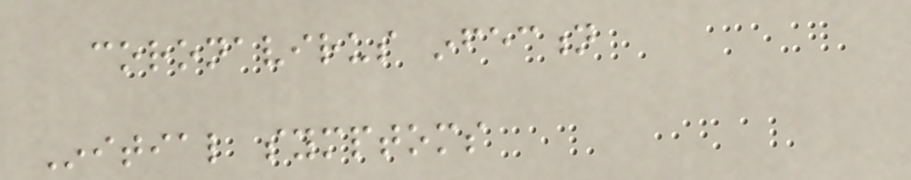coronavirus infection
Initial symptoms
